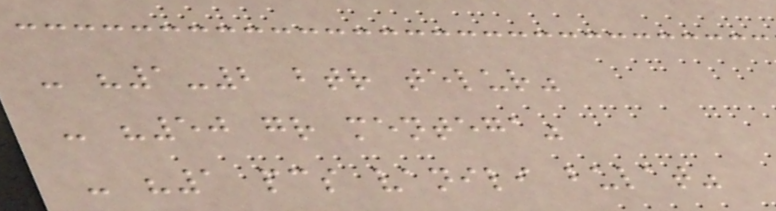- "1-2 btr telur"
- "50 gr mentega"
- "1 pcs vanili bulat"
